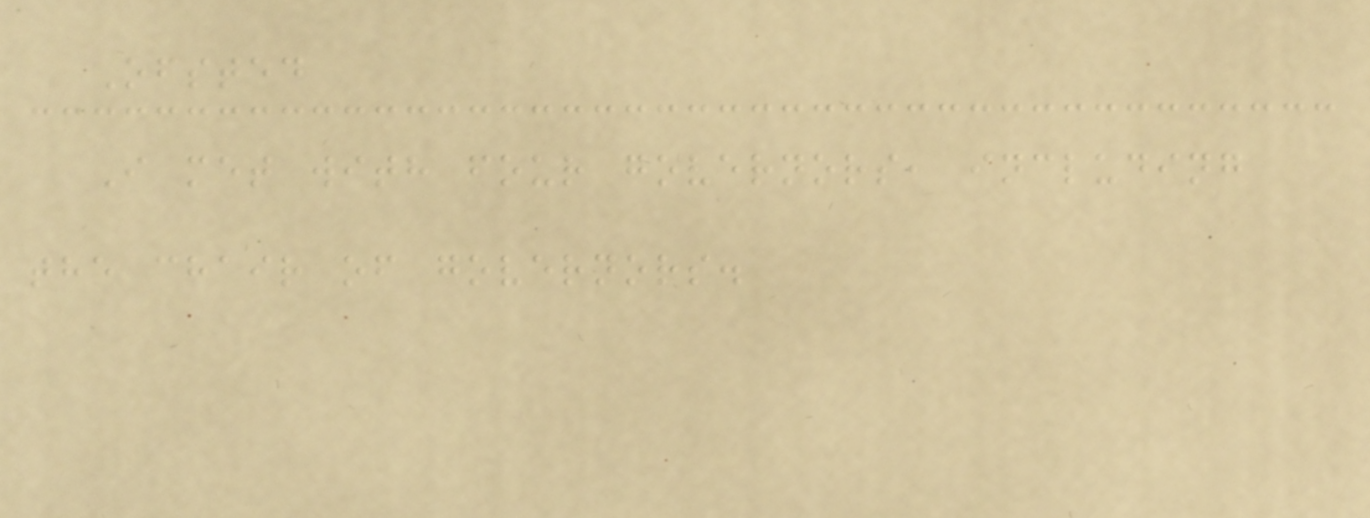Ofsted
I met with four governors, including
the chair of governors.
